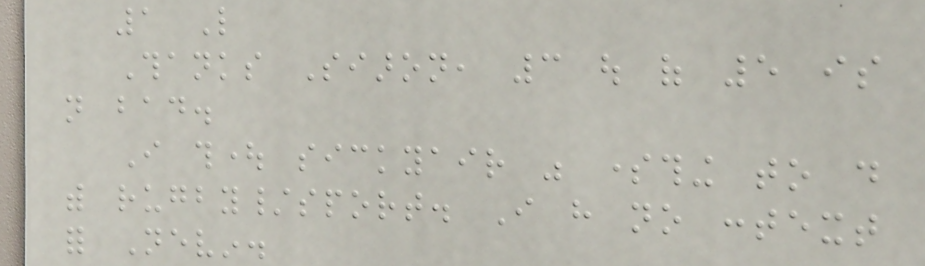1 Like
Thanks Siaron, 3 out of 5 is
not bad.
I thought sickyair was something to do
with rugby/sport. I have no context
for Nevin.
